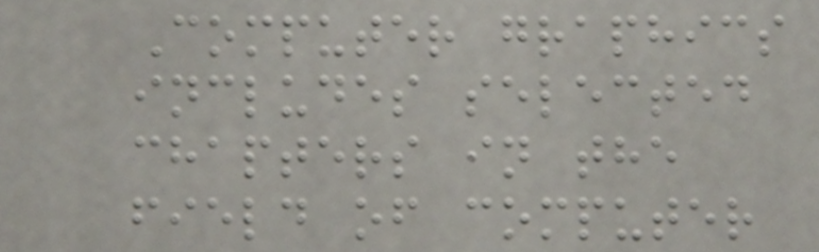Computer graphics
includes selected
chapters in the
field of computer
